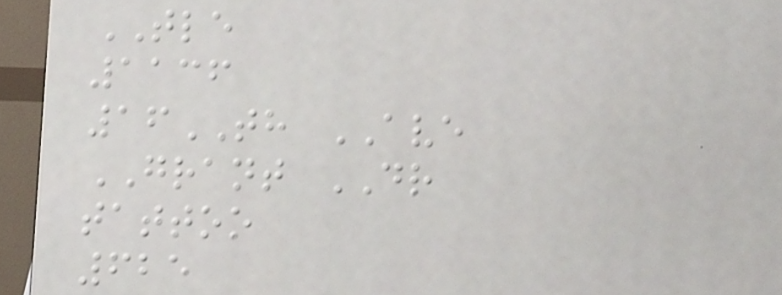TLE
1136
16TH AVE
GRANT DR
tattoo
625
